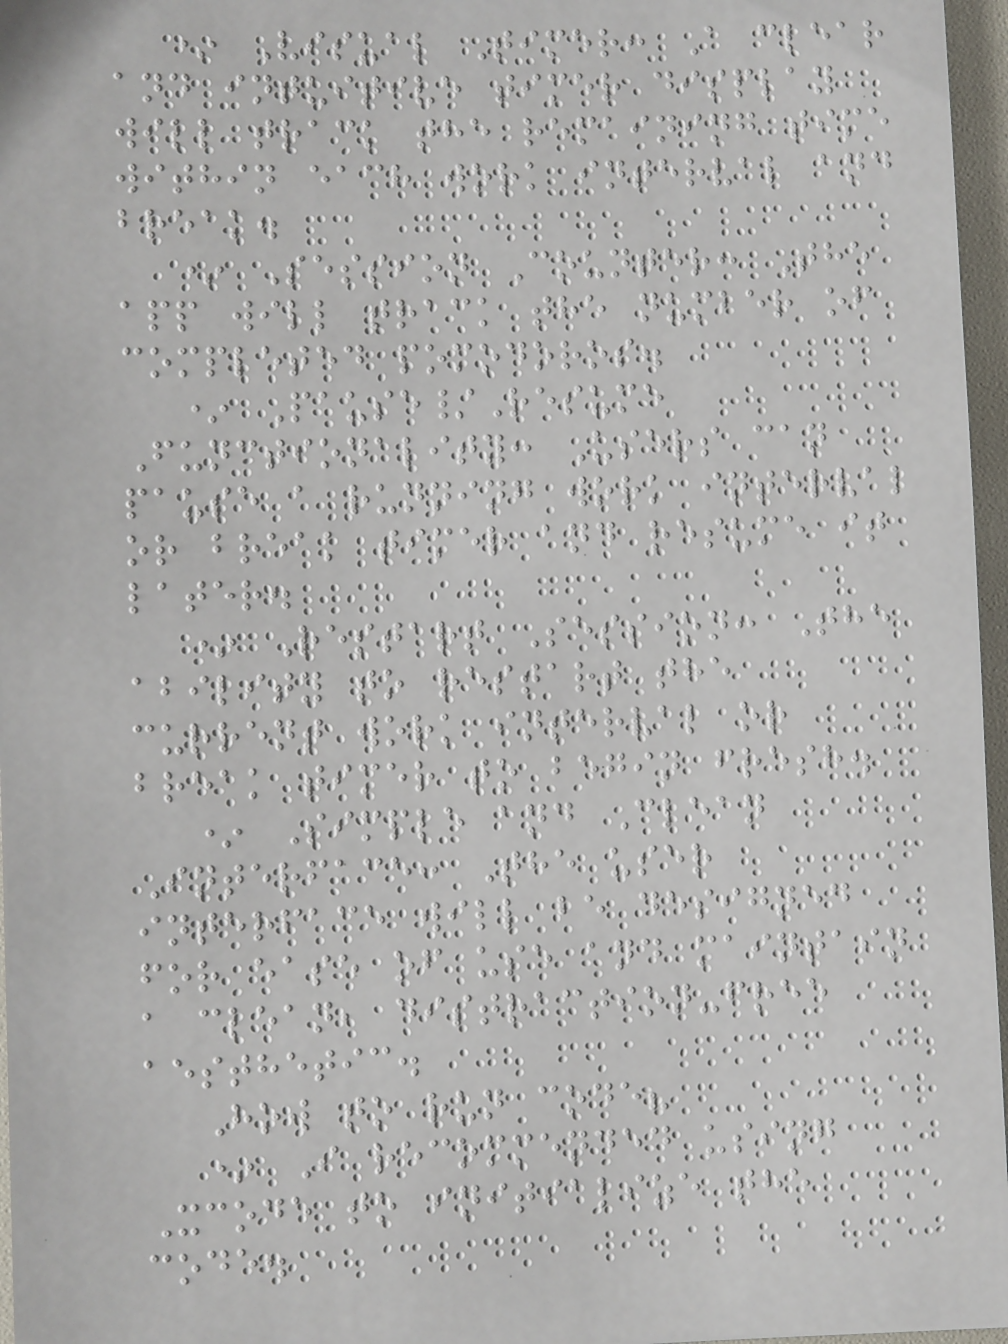* Visual Timer: A clear
and intuitive timer display
will track the remaining time
within each work interval and
break.
* Session Counter: The
app will track the number of
completed pomodoros.
* Pause/Resume
Functionality: Users can
pause a running work interval
or break timer and resume it
later.
* Restart Session: The
ability to restart the
current work interval or
break timer to begin fresh.
* Simple and Clean
Interface: The user
interface will be designed
for ease of use and maintain
a clean, distraction-free
aesthetic.
How to run code?
* I recommended using
Xcode to initialize the
code.
